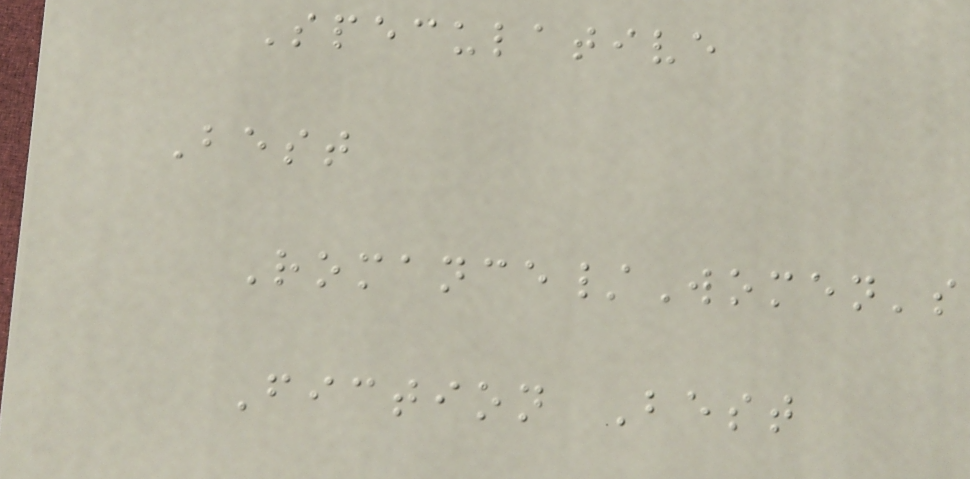Speculative
Best
Romance/Women's
Fiction Best
